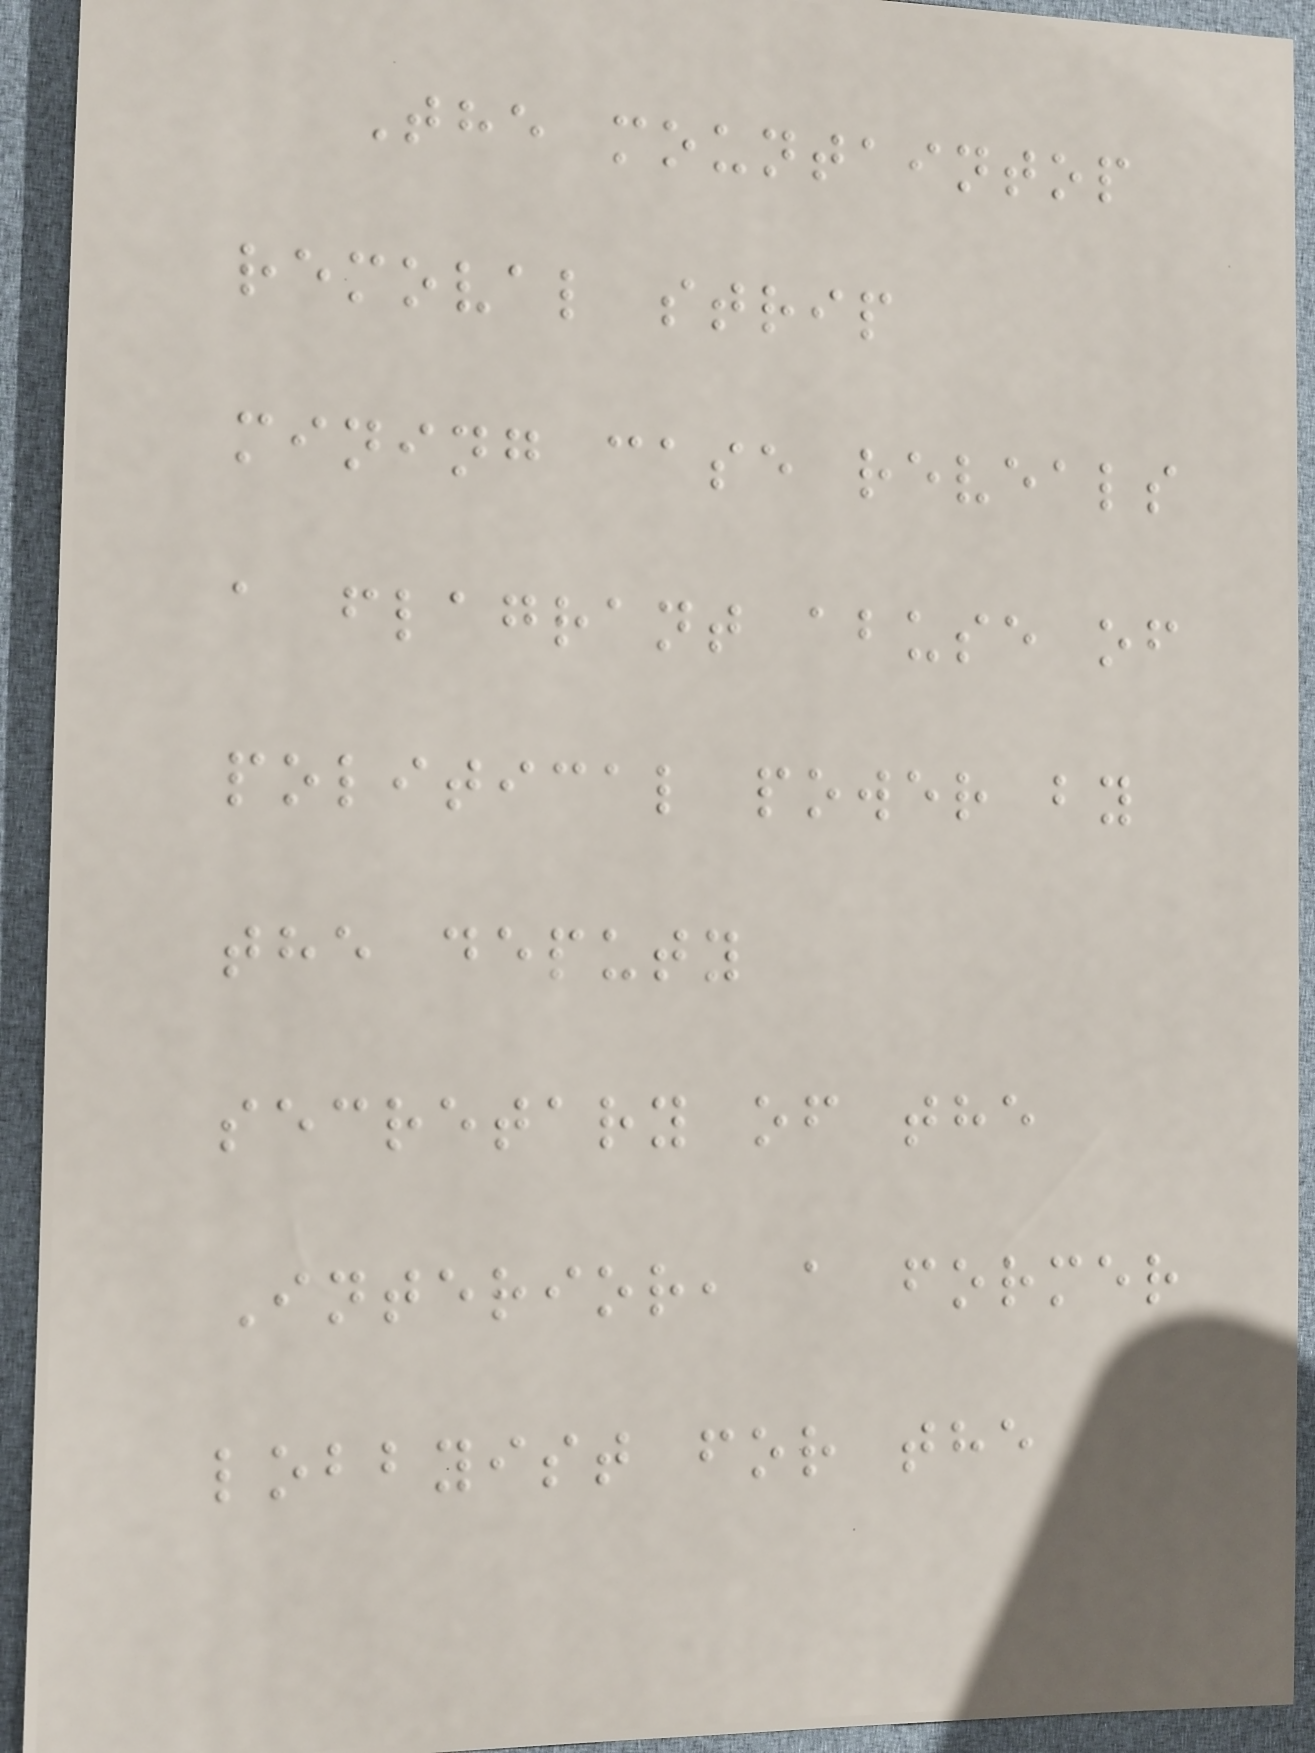The mountaintop
removal strip
mining case reveals
a flagrant abuse of
political power by
the deputy
secretary of the
Interior, a former
lobbyist for the
